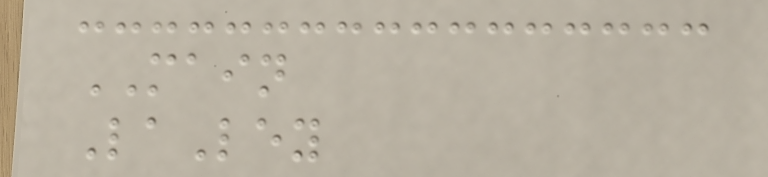MAIN
LaLey
